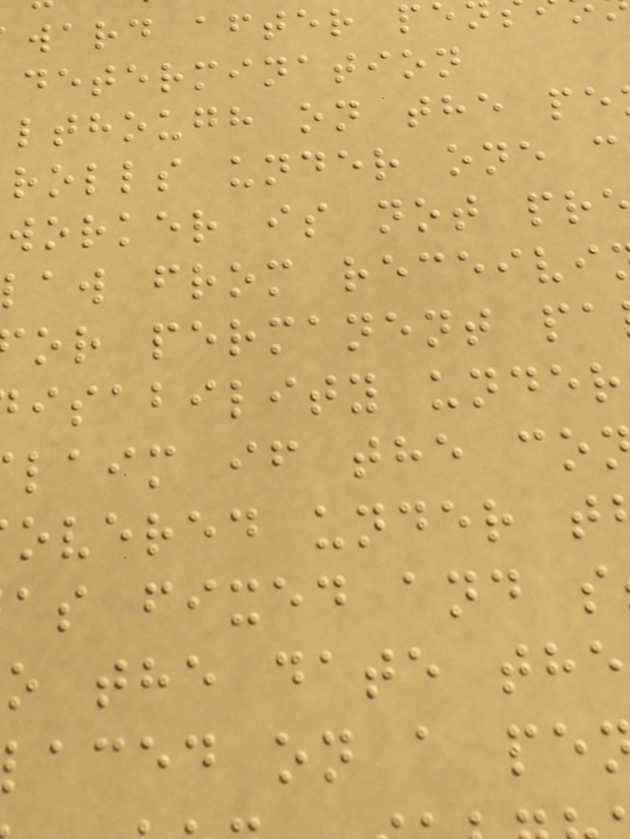ward after p
determination
lthough on the pe
rolls under one c
worker is not pr
law from receivi
or permanent pa
isability under
laim if the co
overed under t
as fixed and s
o the date the
aced on a pe
